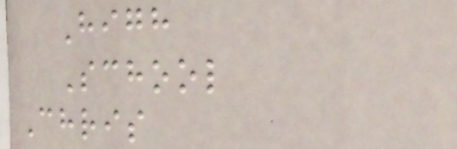High
School
Chris
